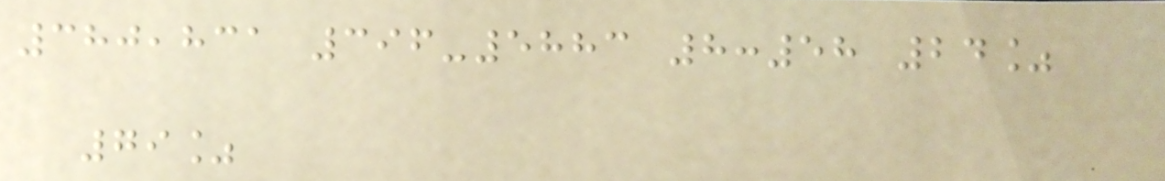380,831 396-5883 8:58 24%
79%
